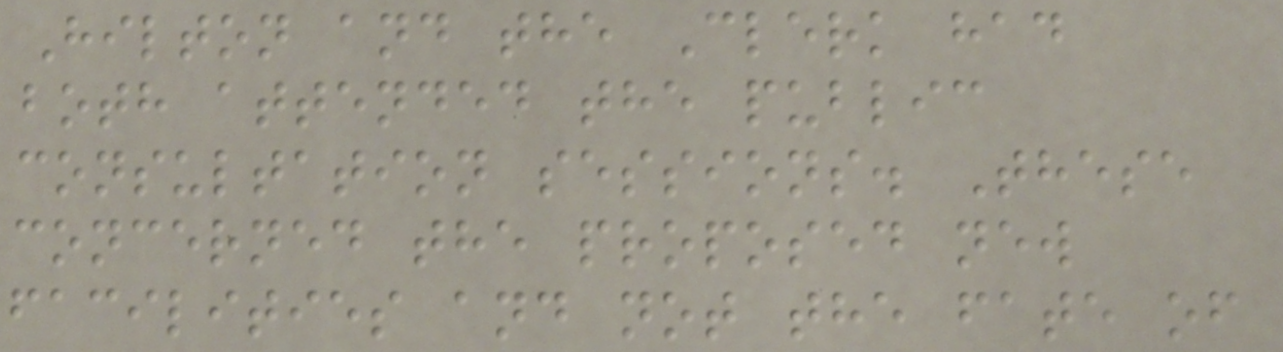Hilton and the Clerk had
both attended the public
consultation sessions. These
concerned the proposed new
facilities and not the fate of
